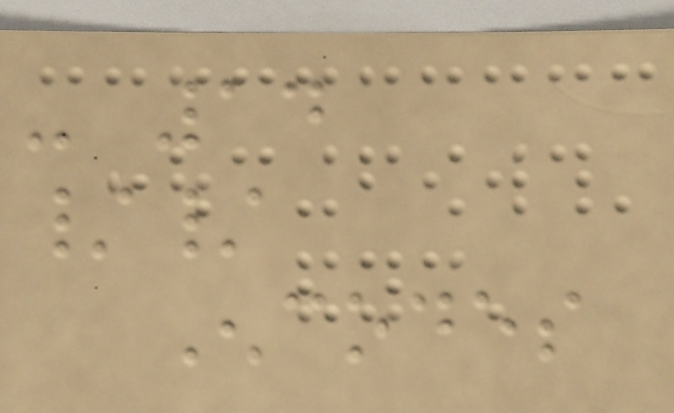- 14
//
Encodes
